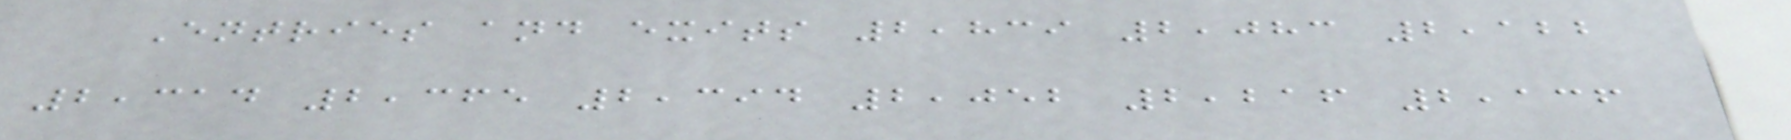Entries and exits 2,839 2,083 2,122
2,314 2,365 2,394 2,052 2,216 2,136
